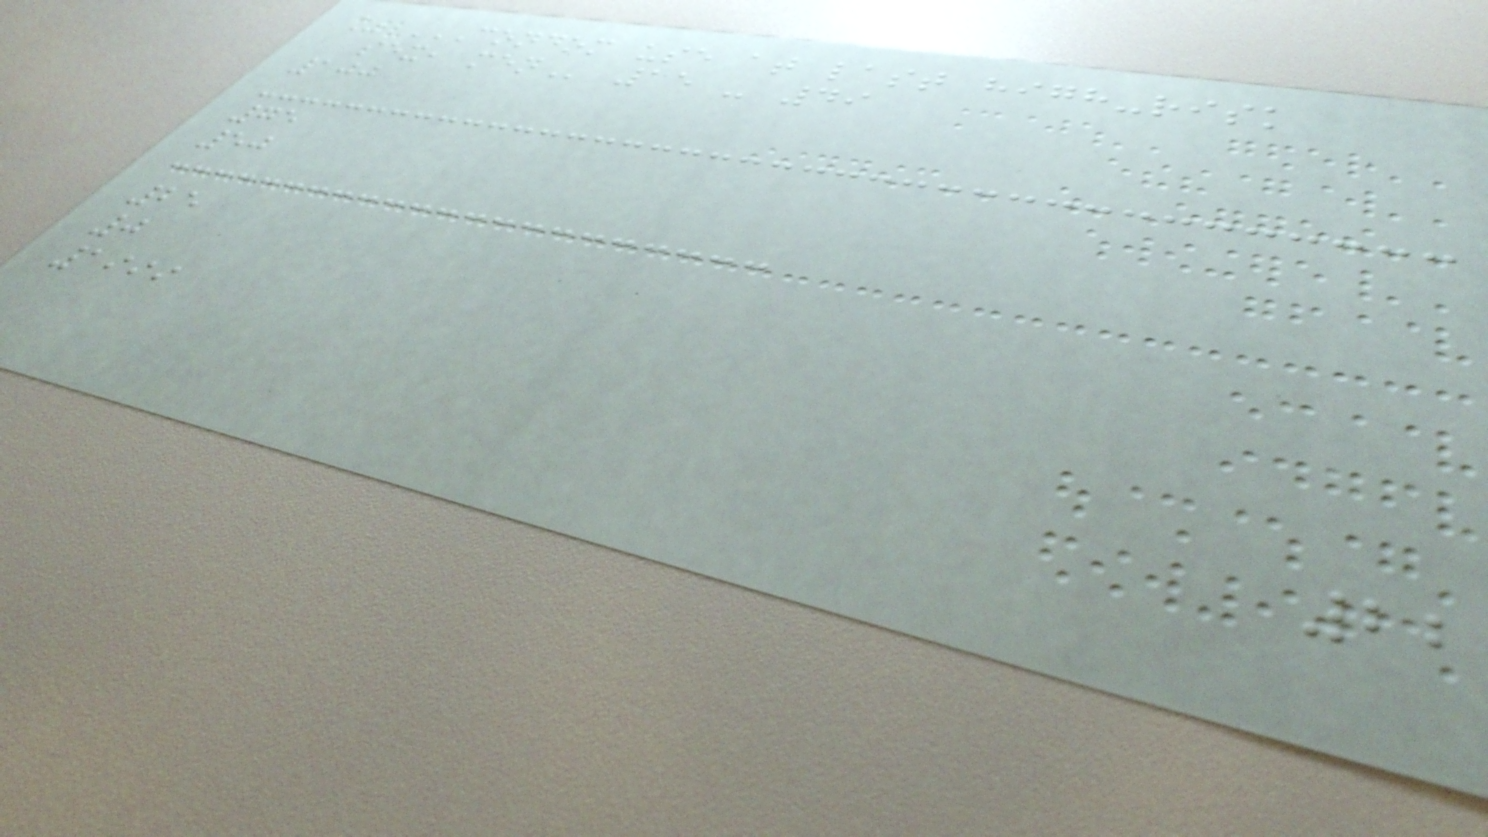% CONDOM USE AT LAST HIGH-RISK
SEX, MEN 15 - 49
100
75
50
25
0
1999
22
